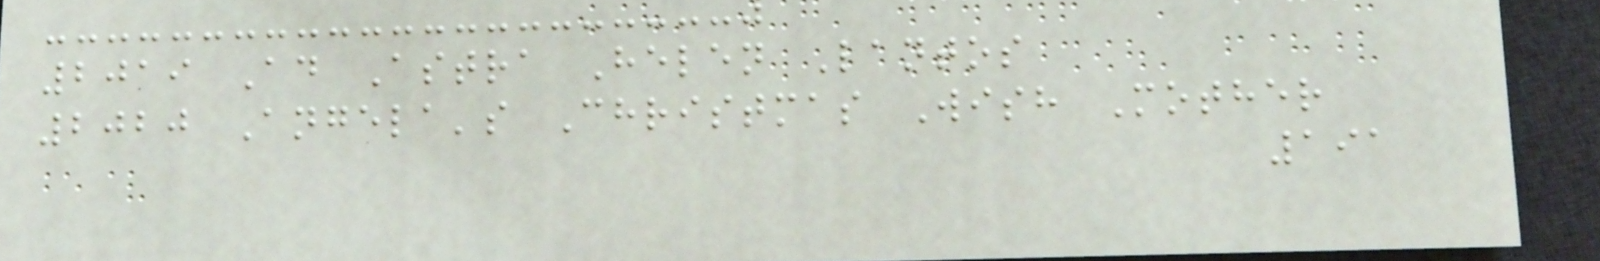2019 Ad Astra Helen Lantos
2020 Angela's Christmas Wish Mother
191
